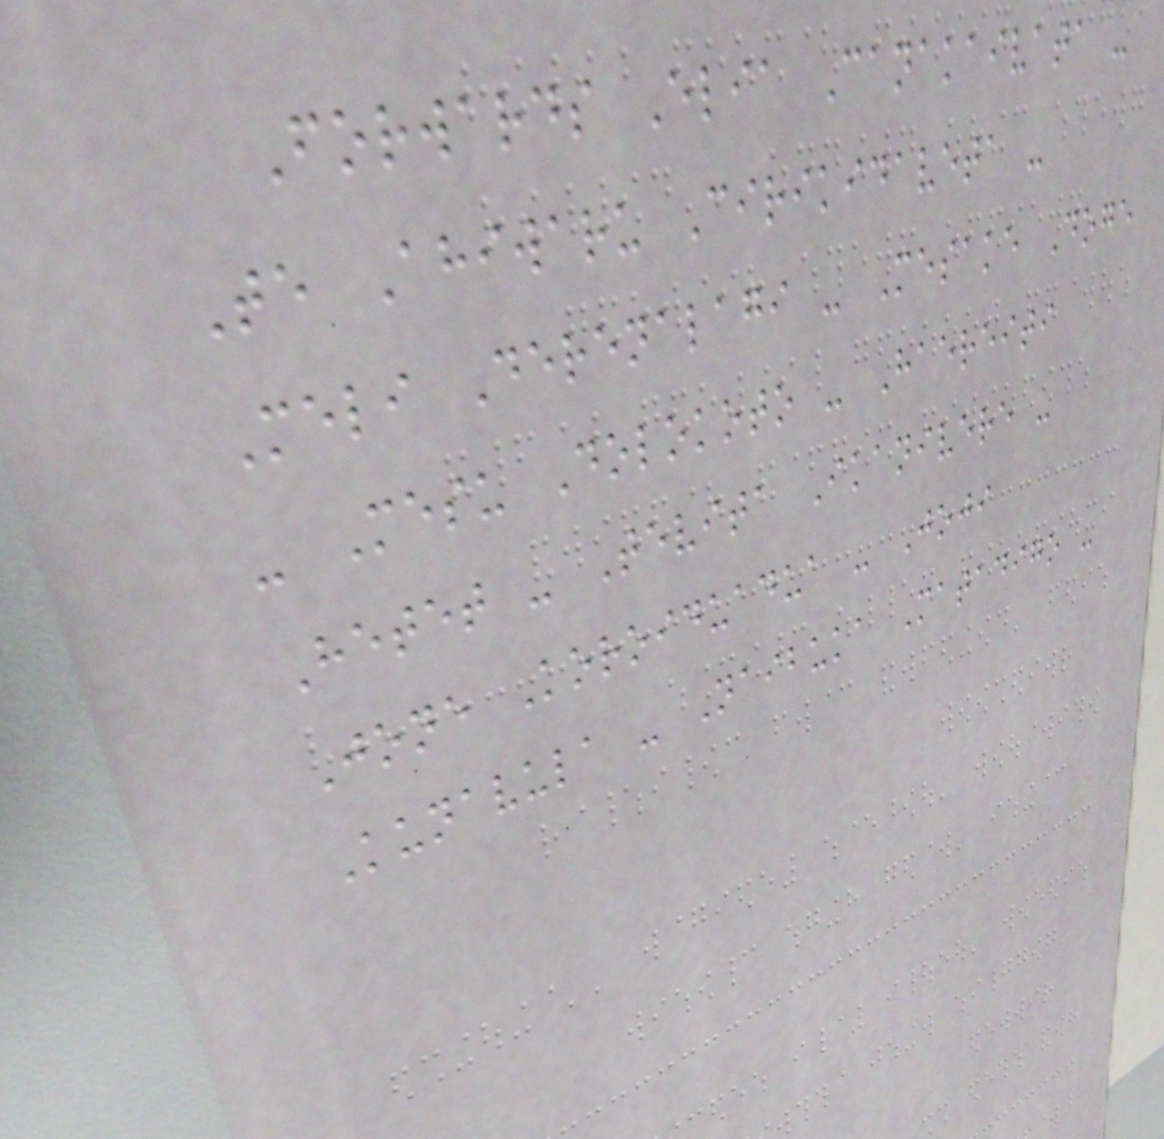Forwards Elia Canakaivata -
Te Ahiwaru Cirikidaveta -
Meli Derenalagi - Mesake Doge
- Mesu Dolokoto - Haereiti
Hetet - Tevita Ikanivere -
Jone Koroiduadua - Joji
Kunavula - Naibuka Matadigo -
